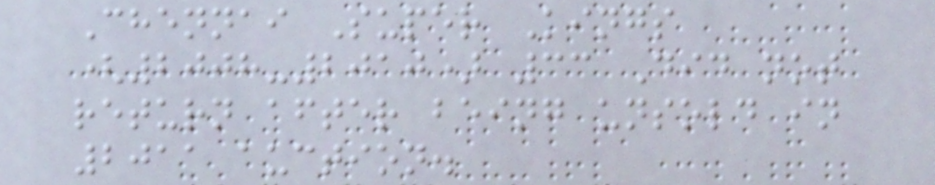Chennai Super Kings
(2008-2010) 33 Did not
return after being unsold in
2011 auction.
